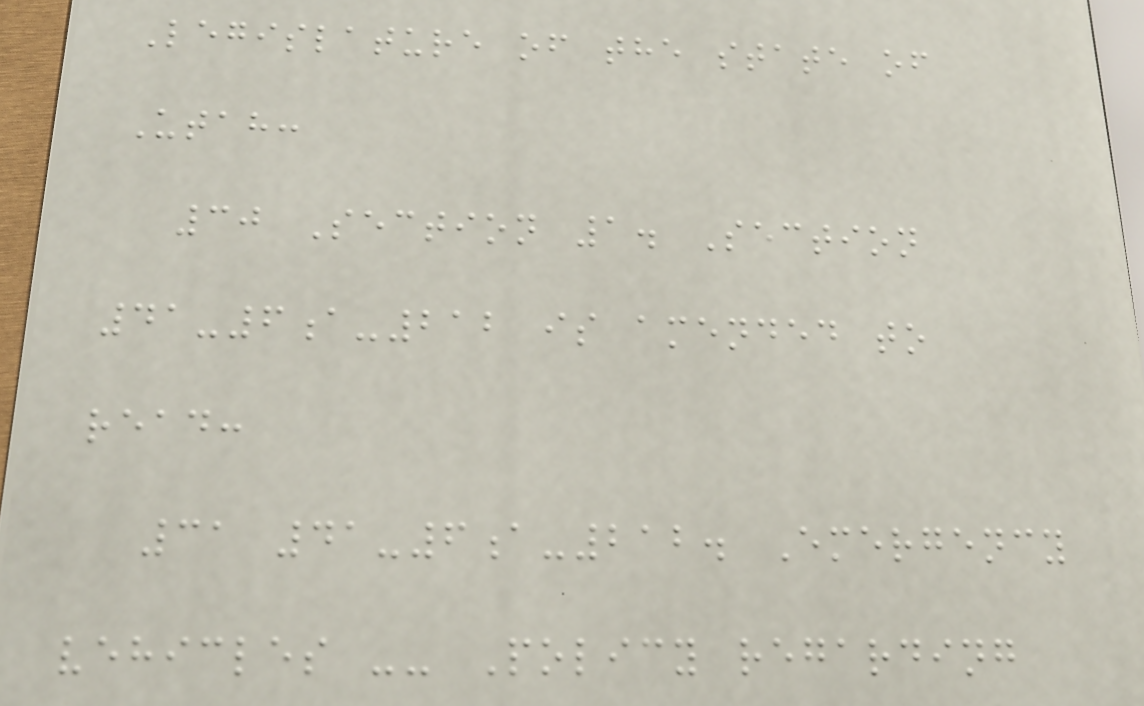Legislature of the state of
Utah:
30 Section 1. Section
41-6a-212 is amended to
read:
31 41-6a-212. Emergency
vehicles -- Policy regarding
